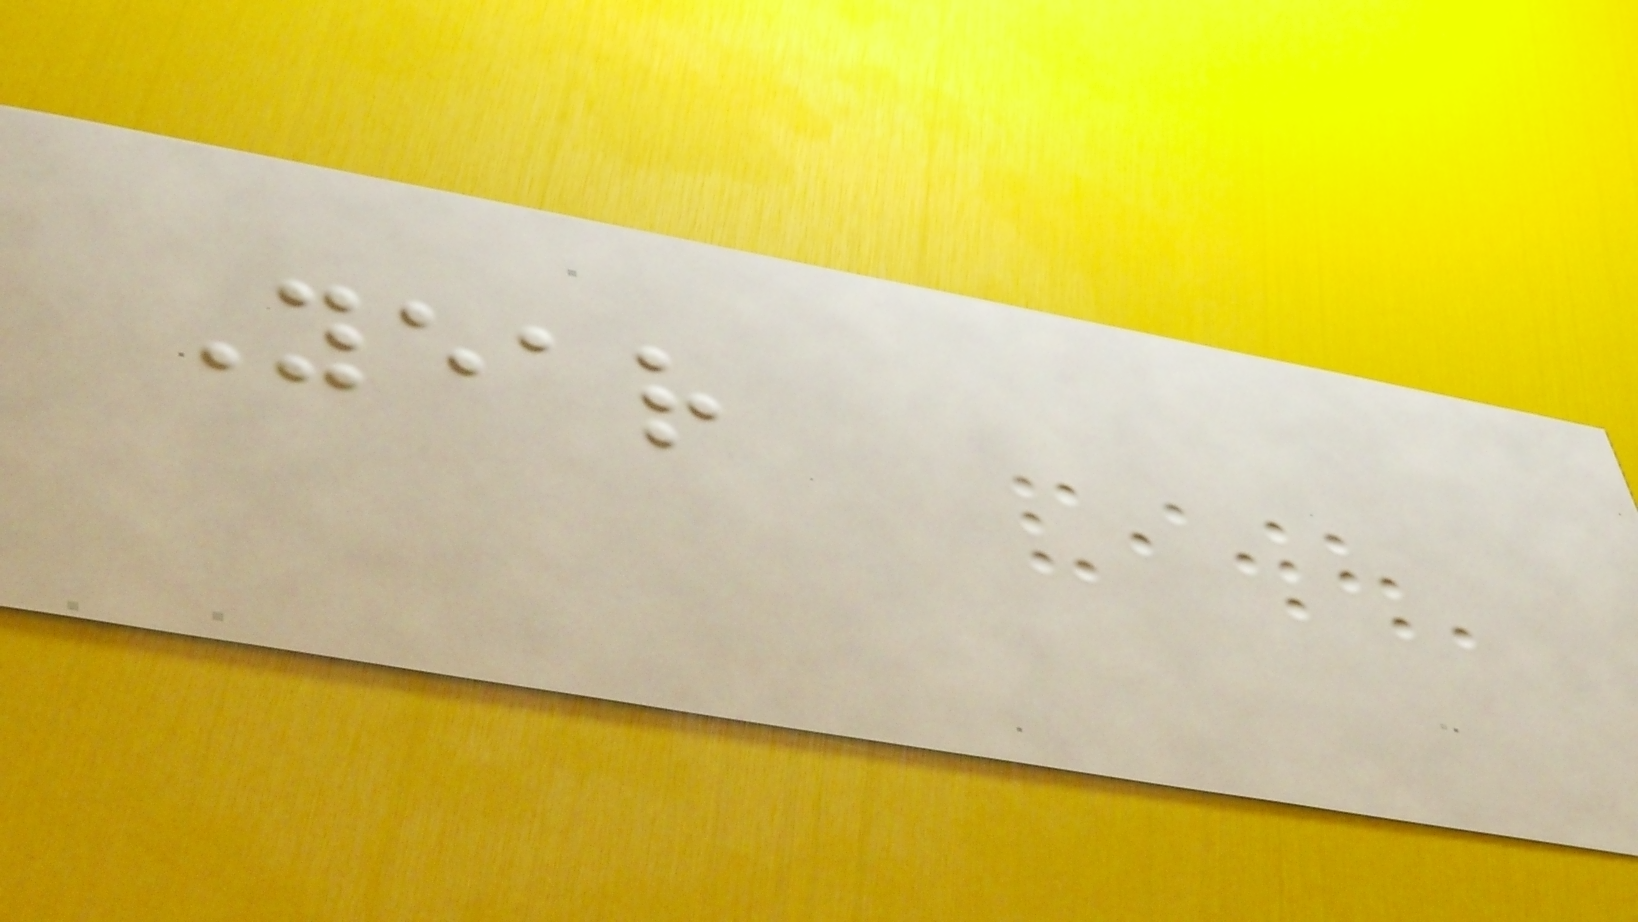Year
